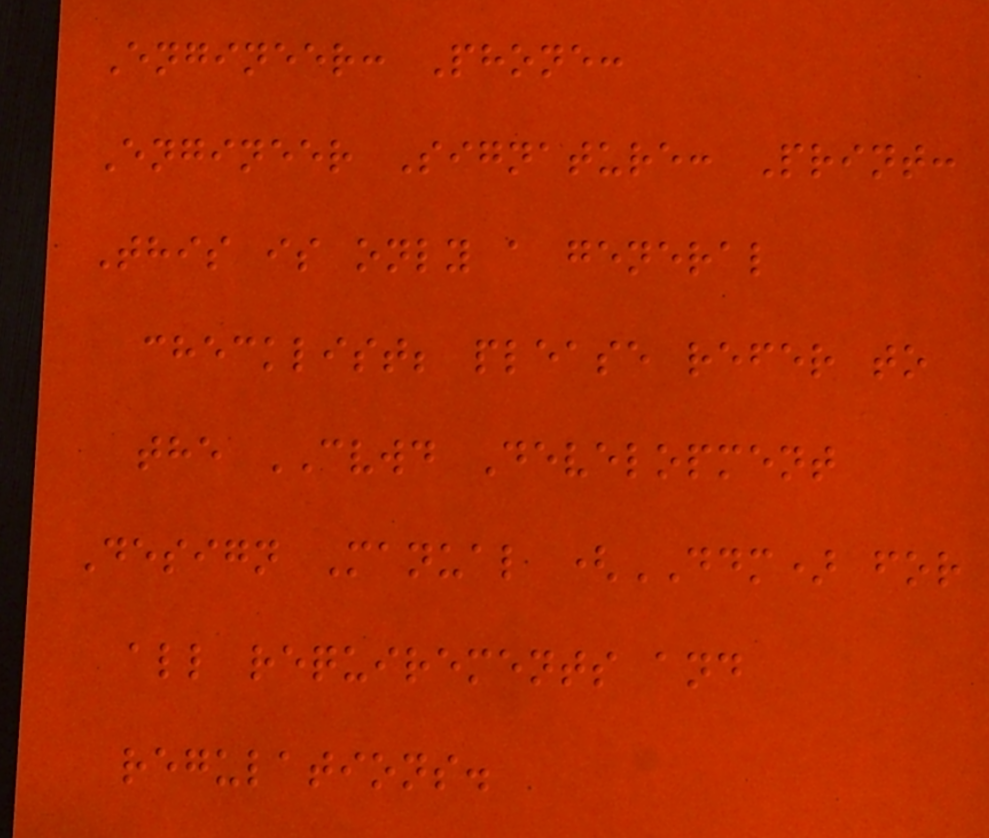Engineer: Phone:
Engineer Signature: Print:
This is only a general
checklist; please refer to
the CVWD Development
Design Manual (DDM) for
all requirements and
regulations.
